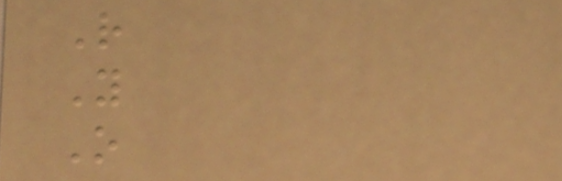R
Y
O
